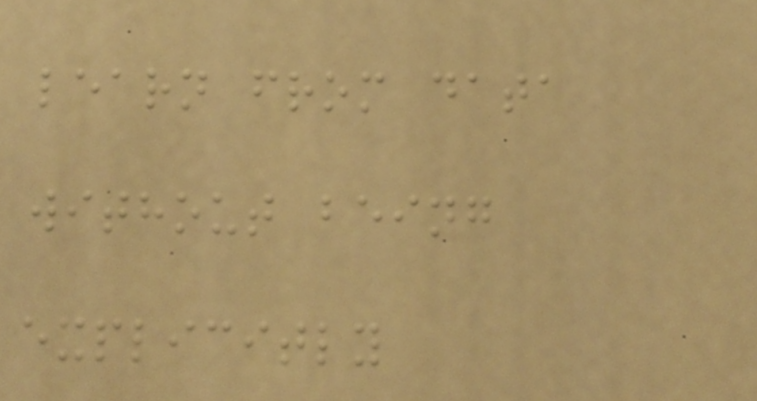learn from data
without being
explicitly
